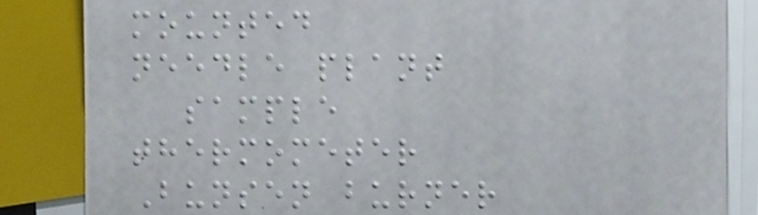mounted
needle plant
sample
thermometer
Bunsen burner
